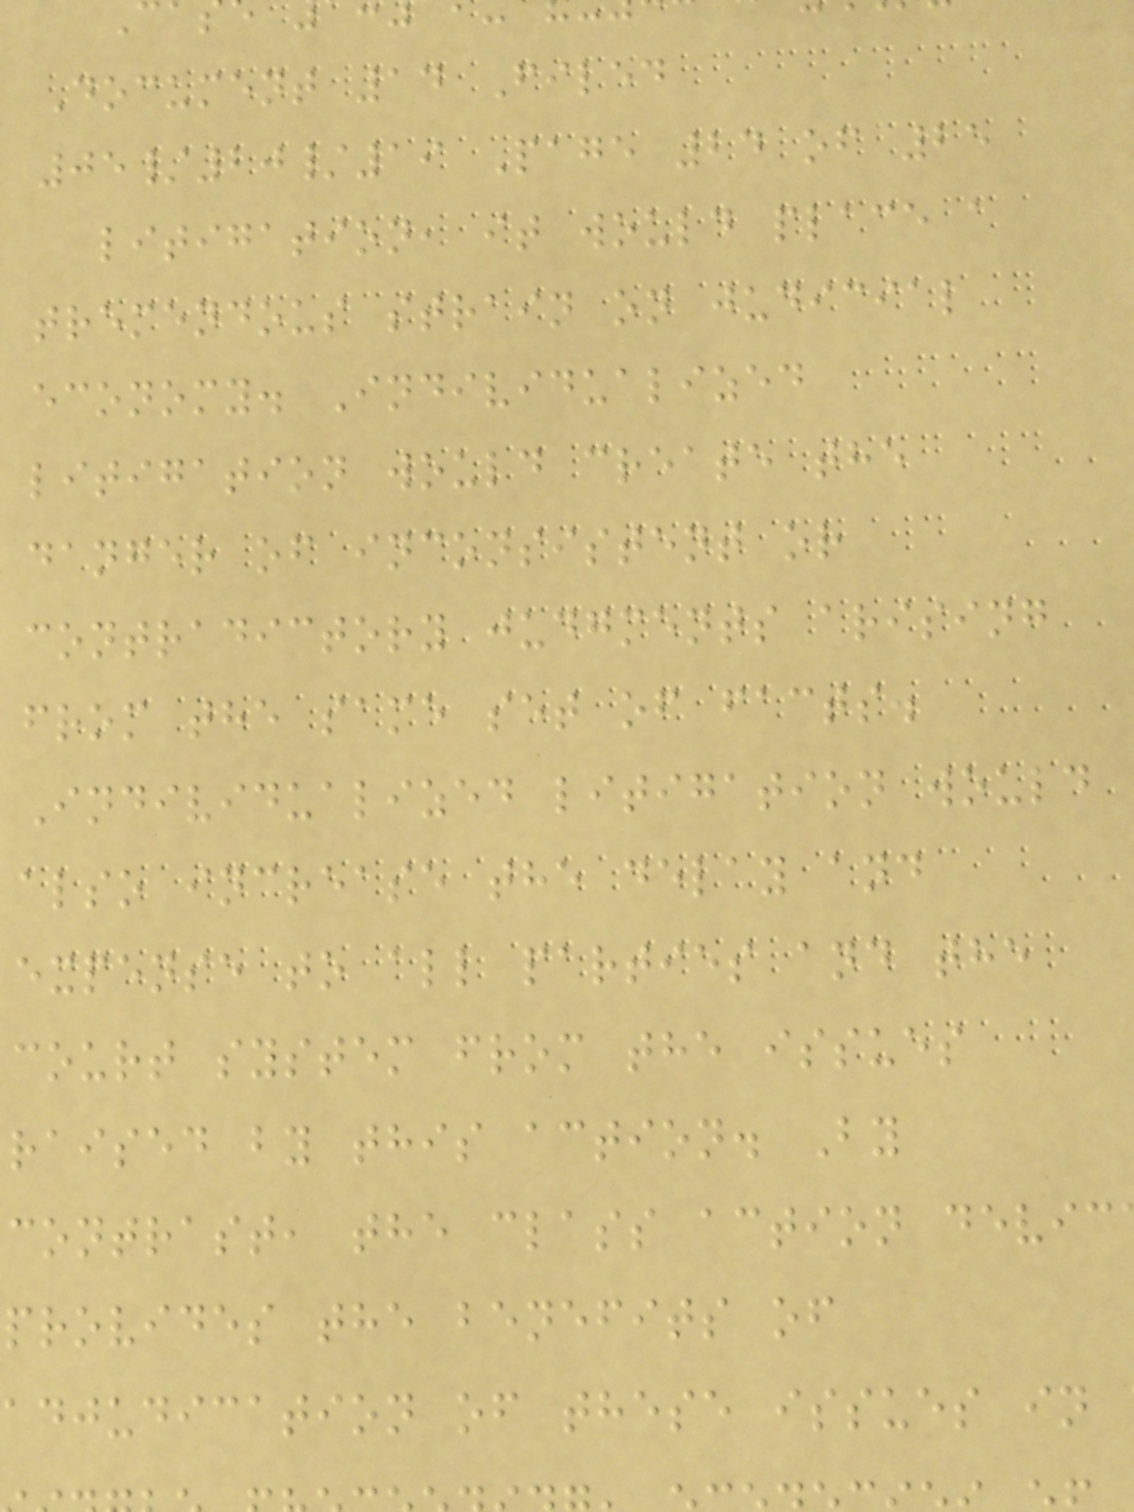Document 14 Filed
05/20/19 Page 24 of 25
litigation, it would place a
tremendous strain on judicial
economy. Individualized
litigation would create the
danger of inconsistent or
contradictory judgments arising
from the same set of facts.
Individualized litigation would
also increase the delay and
expense to all parties and the
court system from the issues
raised by this action. By
contrast, the class action devic
provides the benefits of
adjudication of these issues in
